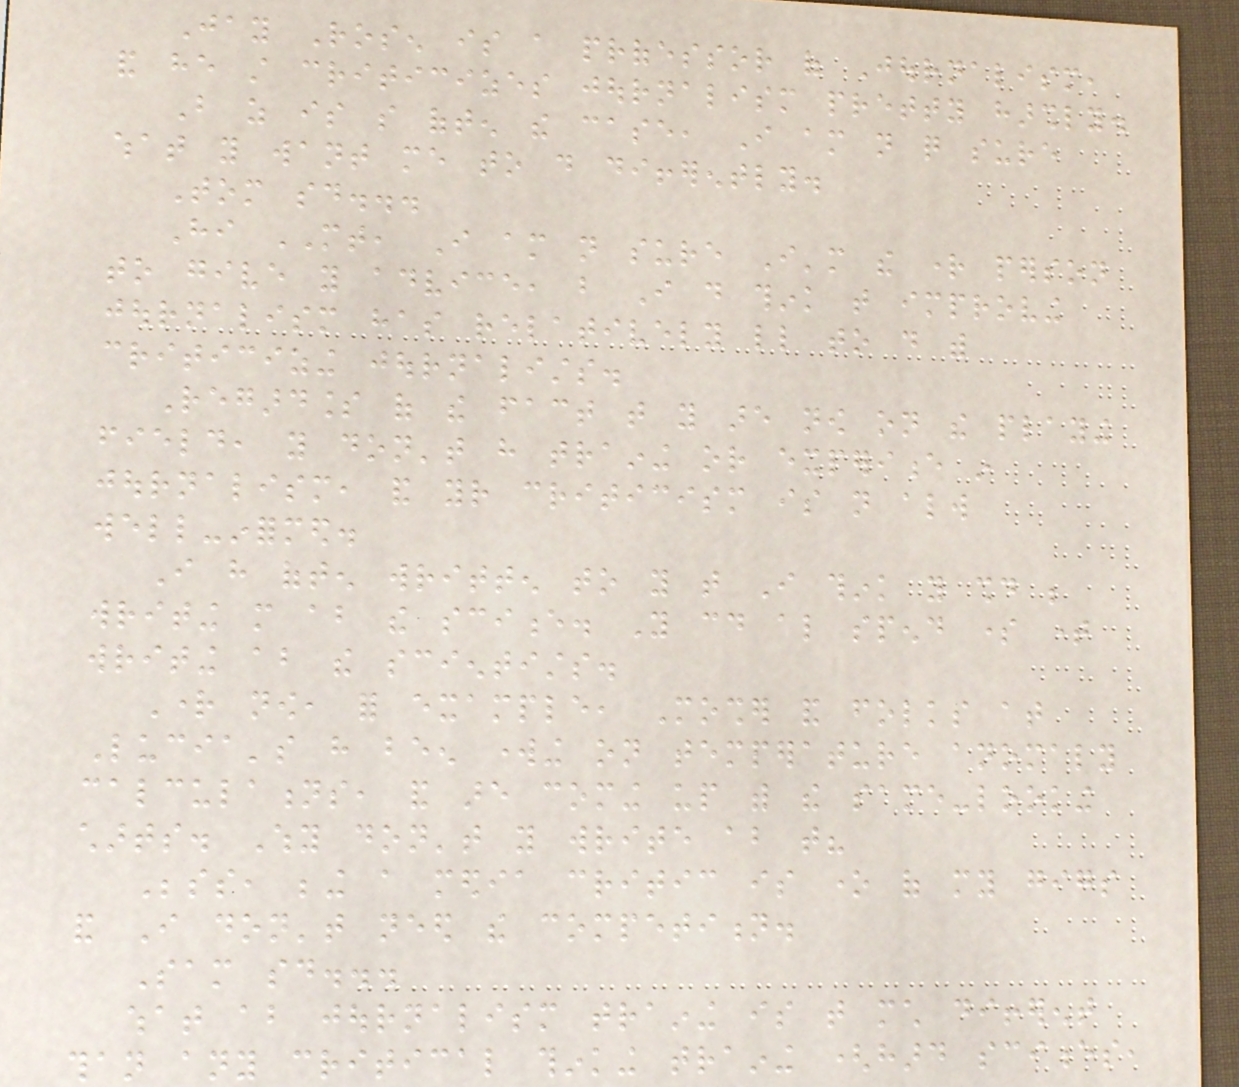Jay Rosen is a professor of Journalism,
and he still criticizes journalism pretty harshly.
But as is so often the case, I am not quite sure
what you want me to do differently.
Tom said...
Hi MT, I am not sure I'm the right person
to give you advice, but I do think that improving
journalism has relatively little to do with
criticizing journalists.
Regardless of the fact that you are now on the playing
field, you don't have training or experience in
journalism, and your criticism is not always
well-informed.
I have often written to you that I think you should be
writing more about the science. You could also spend some time
writing about the scientists.
Right now, for example, Mosher and folks at
Lucia's have been working on temperature anomaly
calculations, and are coming up with the same-looking
charts. Why don't you write about that?
Besides, being a media critic is one of my gigs
and I don't need the competition.
Sam said...
what about journalism training is that much different
than any critical thinking training (hard sciences,
